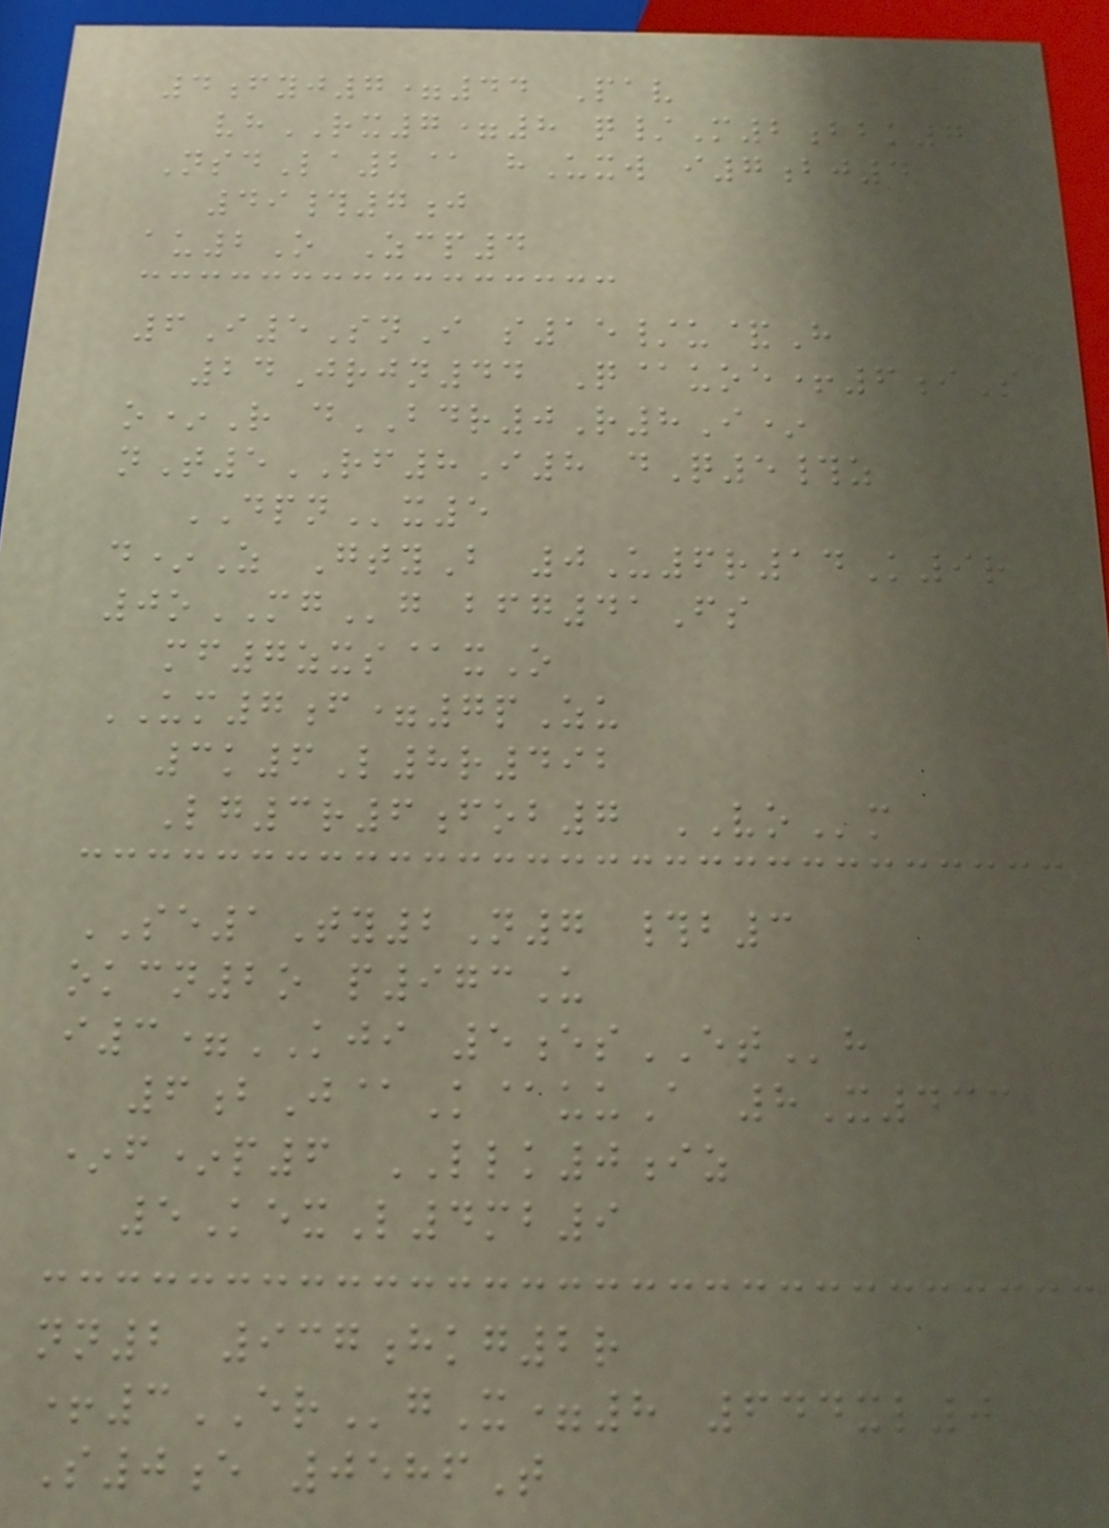4fyj7=44 Pav
vhRX7=8 q/M2bbk7
NsdLa2@ hUxw i7bj4
49#7j
au2O Zcp4
6I5SnI s15/u&H
24Jrjn44 Q@uoe+6iS
o*R dBDR0R8I*
nT5RF8I8 dQ5#z
DPNx5
d*Z GtyB 0U6r14K9r
0oMGg bfg41Fs
mf7zxs@xO
UM7f=7pZu
3k6L8r492
Lg3r6fob7 VOm
SE1Ty2N7 #b3
okcn2o p973U
i3=KJI 5esETh
6bJ@K@uuA 8X433
*f*p6 LLK0iz
5KexL4mb9
nn2 937hkg2r
+3ERgX=8 644xl0
S0e 0586T
